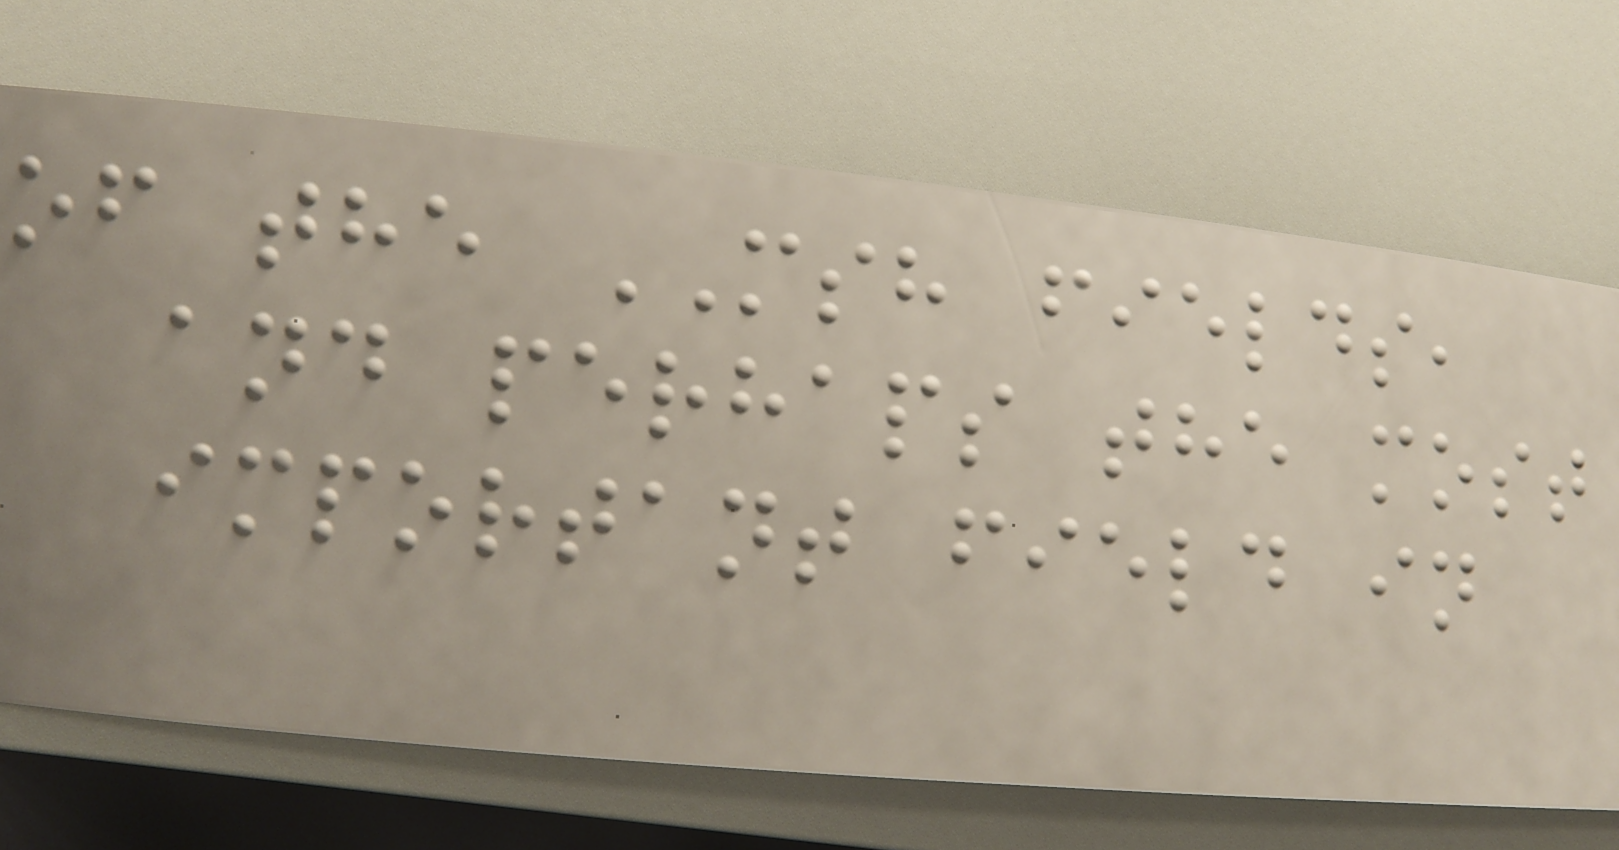of the MSH fields,
and perhaps the most
important field in
